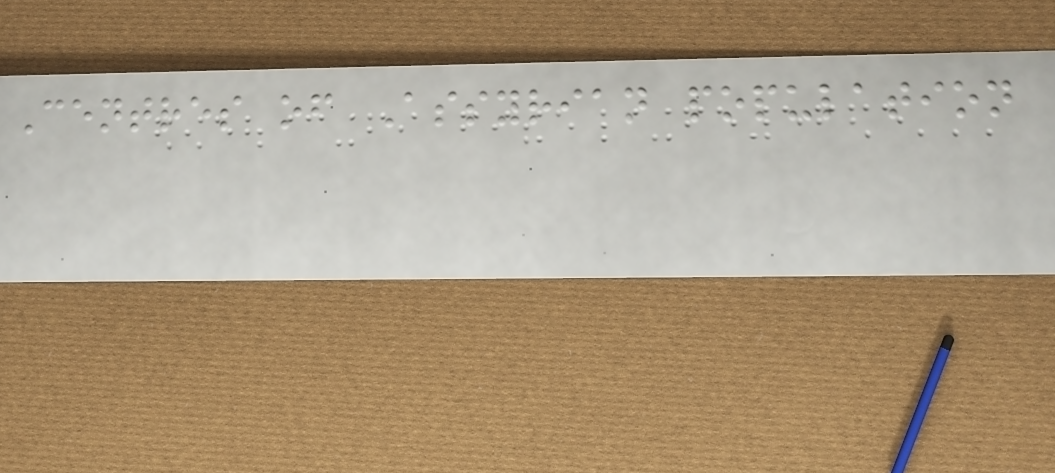Centres of Assyrian population
